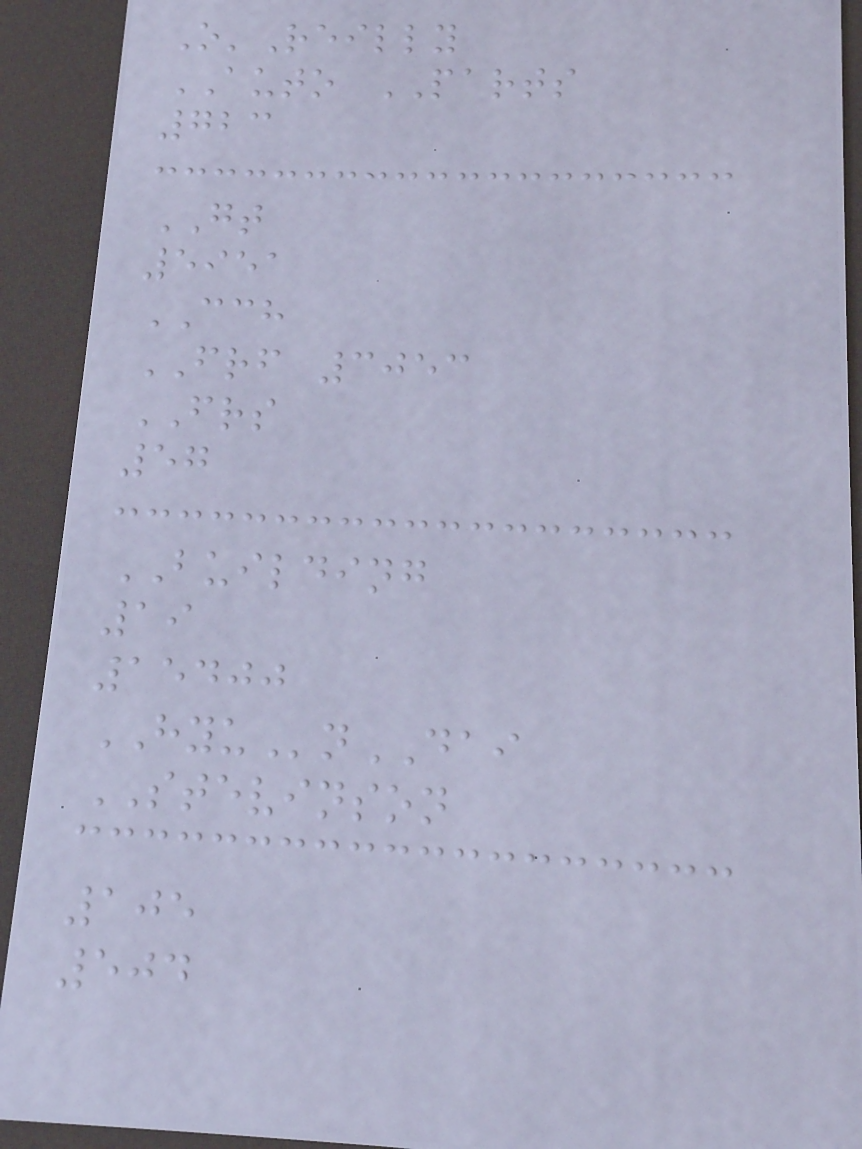O'Reilly
AUTO PARTS
723
GT
5951
CCH
FRF 3053
FRS
57
BUILDING
19
15400
HYUnDAI
STEVINSON
105
504
